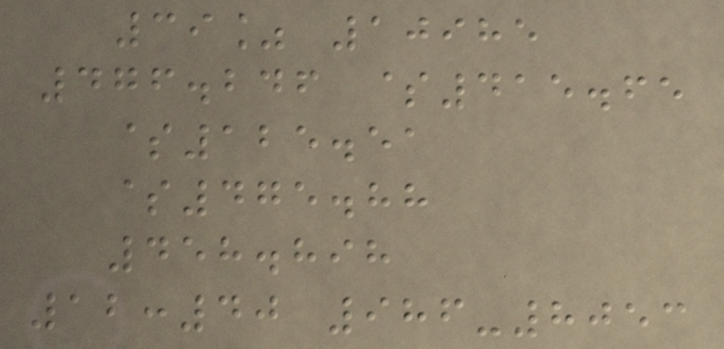39% 10985
476.246 $415.65
$125.51
$475.88
458.898
12:40 986-8053
